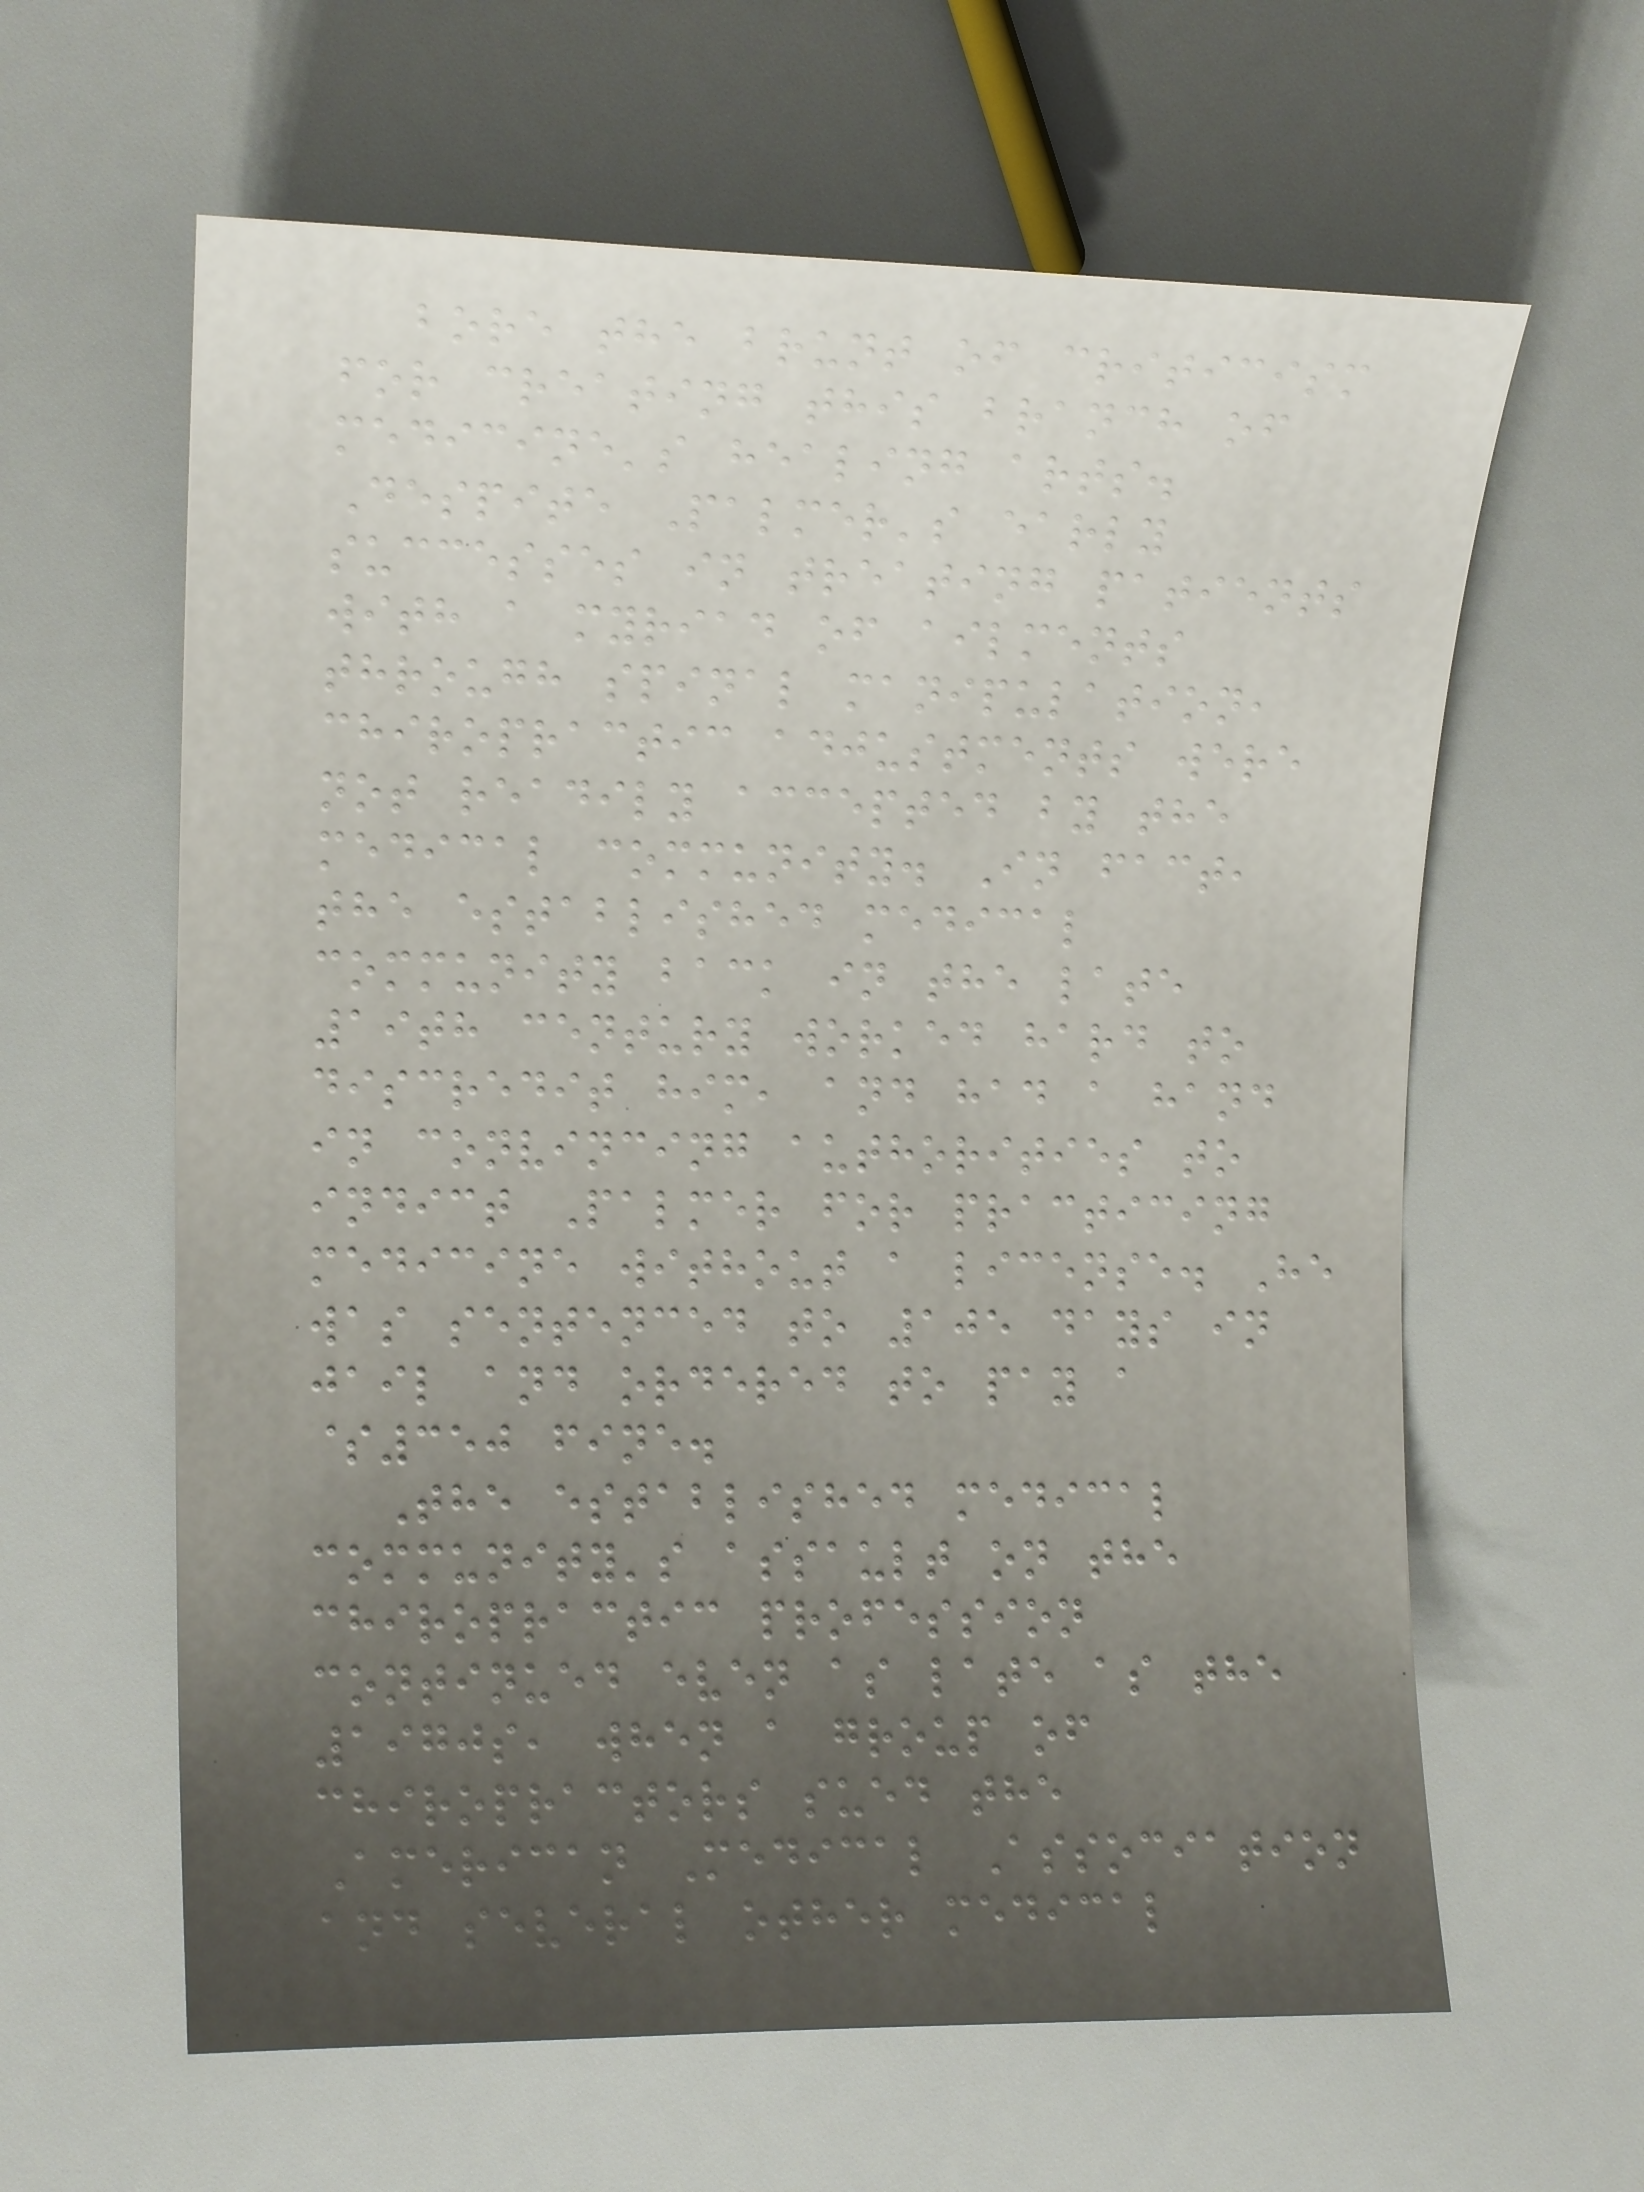bore the brunt of criticism
for creating this branch of
medicine's healing arts.
Despite Palmer's early
successes in treating patients
with a myriad of ailments
through spinal manipulation,
chiropractic adjustments were
not readily accepted by the
medical community. In fact,
the established medical
community back in the late
19th century worked hard to
discredit him, and had a hand
in convincing authorities to
indict Palmer for practicing
medicine without a license. He
was sentenced to 105 days in
jail and ordered to pay a
$350 fine.
The established medical
community's assault on the
chiropractic profession
continued even as late as the
1970s, when a group of
chiropractors sued the
American Medical Association
and several other medical
